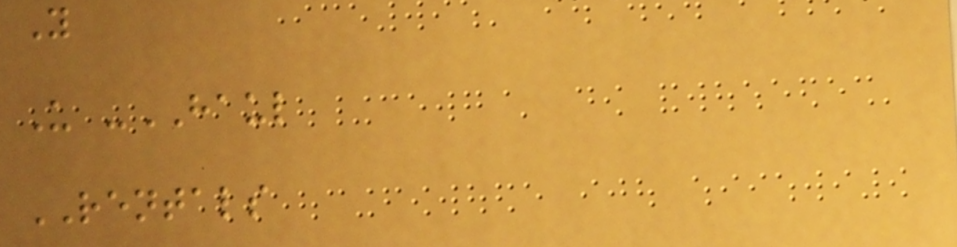Y
U -HAUL
RENTALS
